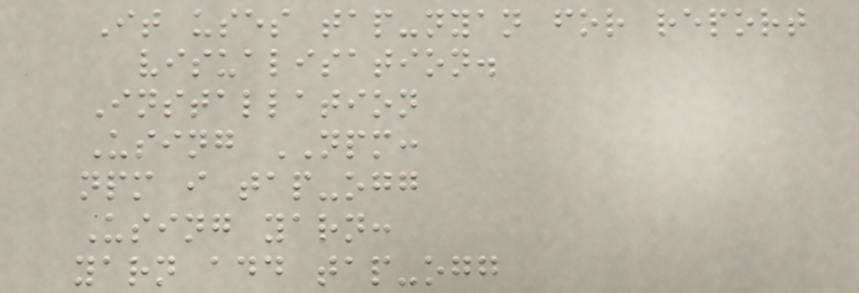It uses tap-nyan for report
visualisation.
Installation
Using NPM:
npm i tap-ogg
Using yarn:
yarn add tap-ogg
